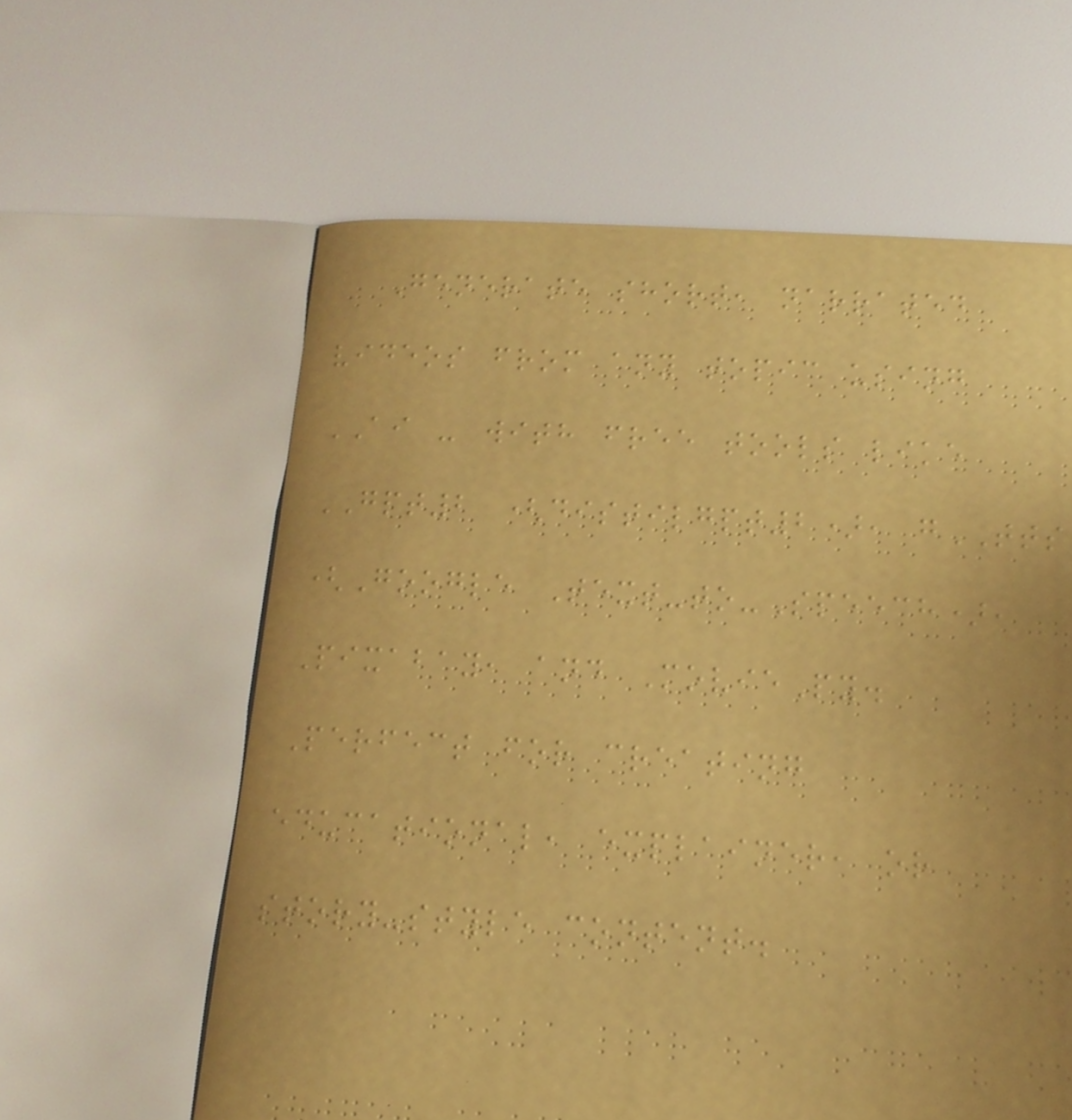Generate short, narrated
videos from any topic using
AI - with free tools like
GPT2 (distilgpt2), gTTS
(Google Text-to-Speech),
Pixabay, and MoviePy.
Perfect for creating
educational, explainer, or
story-style content.
